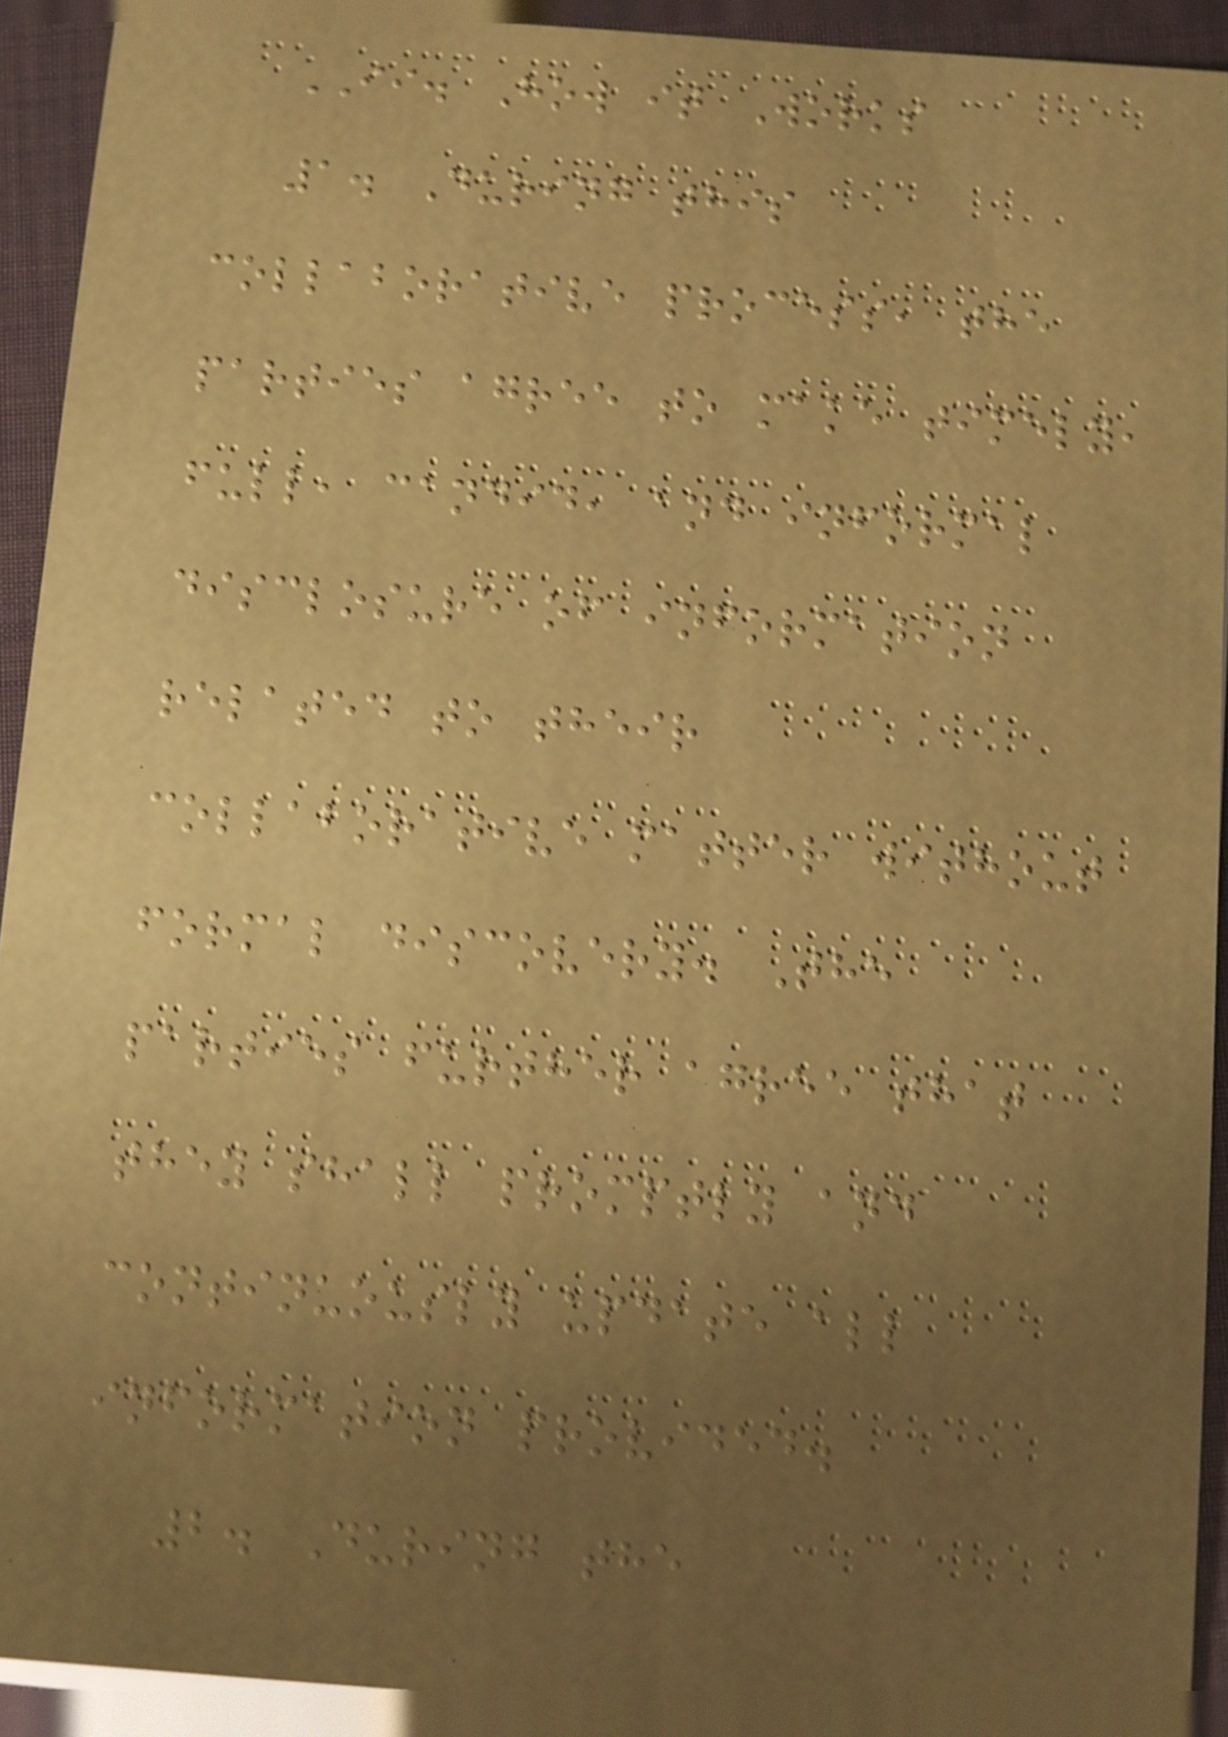II. How it Works
1. During this
collaborative process, the
parties agree to make timely,
full, candid, and informal
disclosure of information
related to their
collaborative matter without
formal discovery. The
parties further agree that
they shall promptly and
continuously update all
information provided.
2. During the
